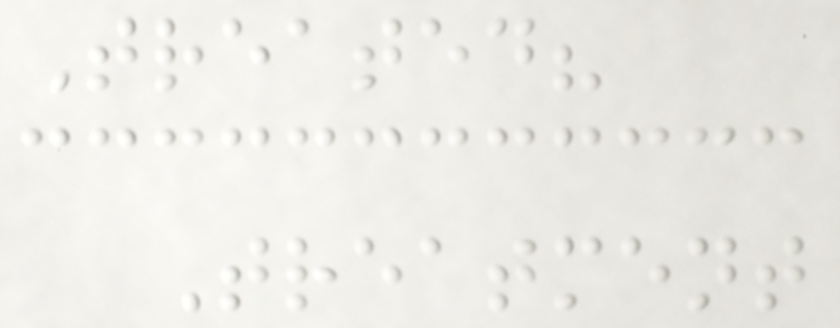Treated?
Treatment
